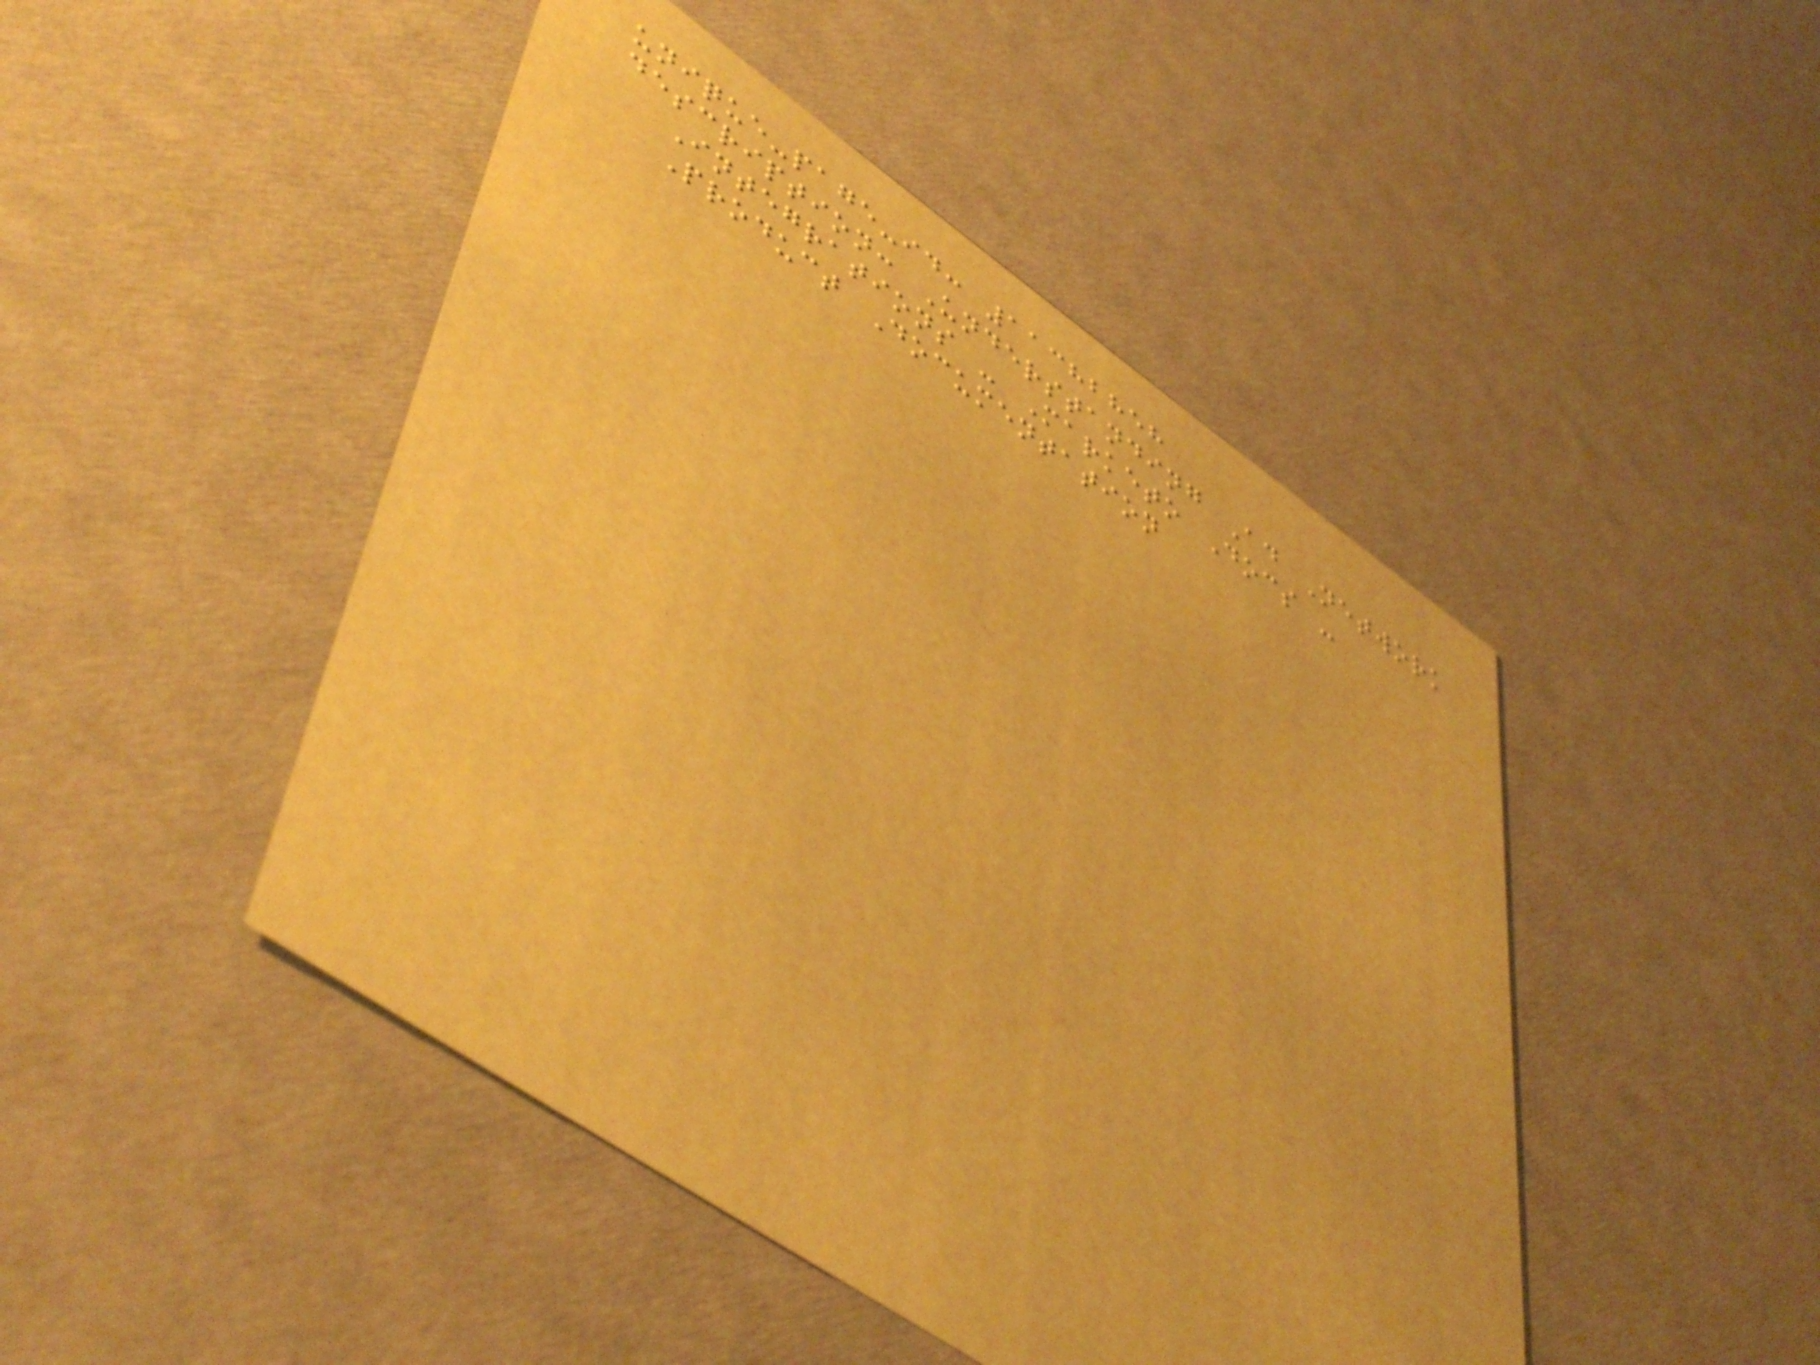unique-page-id: 11382858
description: Understanding Ad Network
Integrations - Marketo Docs -
Product Documentation
